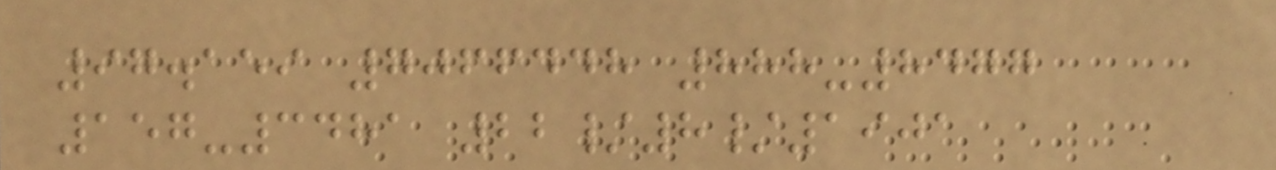97.159 7066448 888-8477
157-3481 22/8/1901
